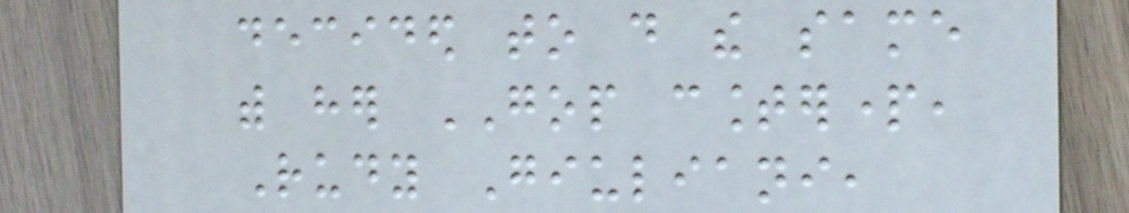decided to do the same
with her GOP counterpart,
Rudy Giuliani,
